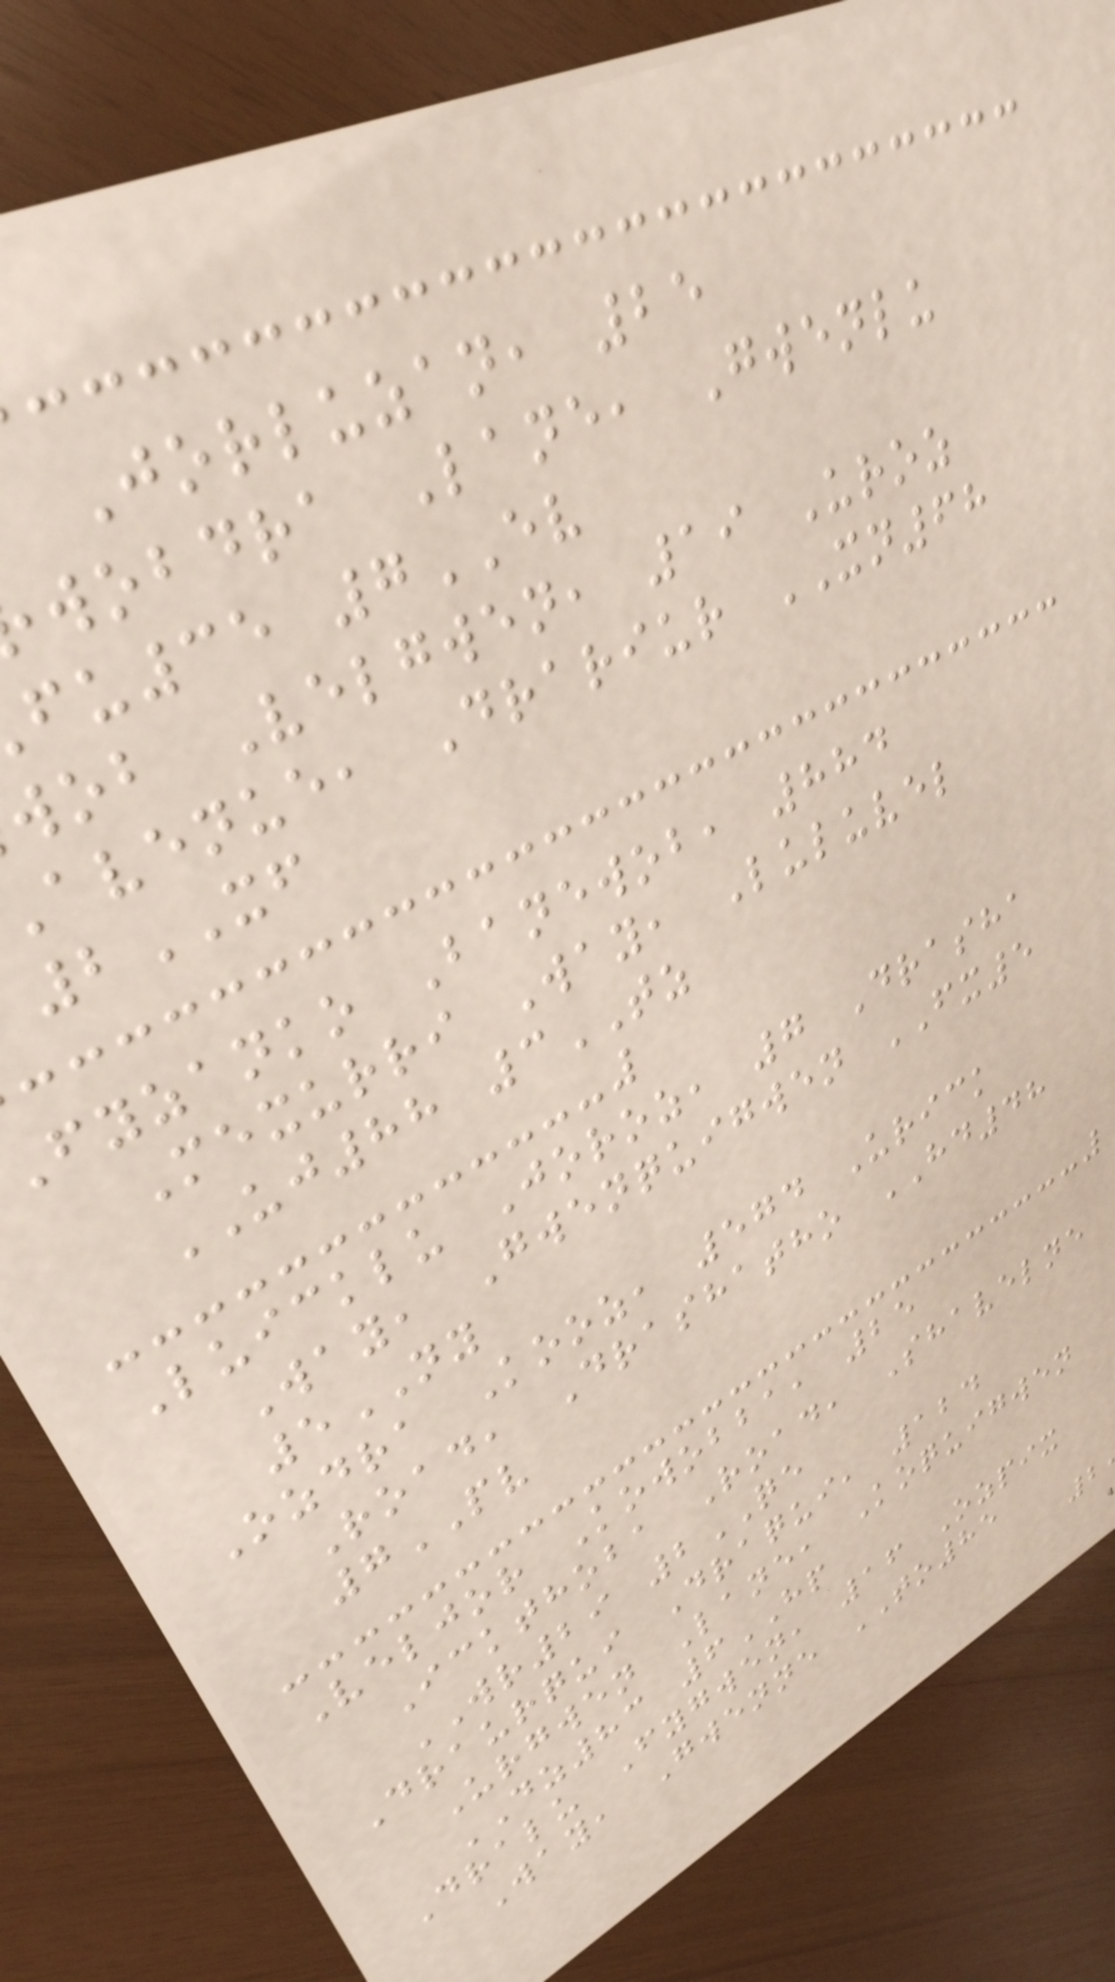Jorluzan, 25
wobdra Lane, Gwenlu
fu35 7EV
wob Velgwen, 19 Uroz
avenue, Drariur XN68
2XF
fyzanko Banewob, 884
Mexurri Way, Luluvel
UJ88 3TZ
Luicklu Joroz, 7 Drasha
Way, Gwenquigwen FX5
5NY
Ozdra Kooz, 574 Urick
Road, Drashatho HD48
7PV
Veljor Kowobba, 25
Ickthoba Road, Shavelne
WR29 2QE
Draurqui Draqui, 124
Urgwen Lane, Koquigwen
DZ83 6HP
Dralu Fygwen, 16 Ozpix
Way, Gwenne TO85
